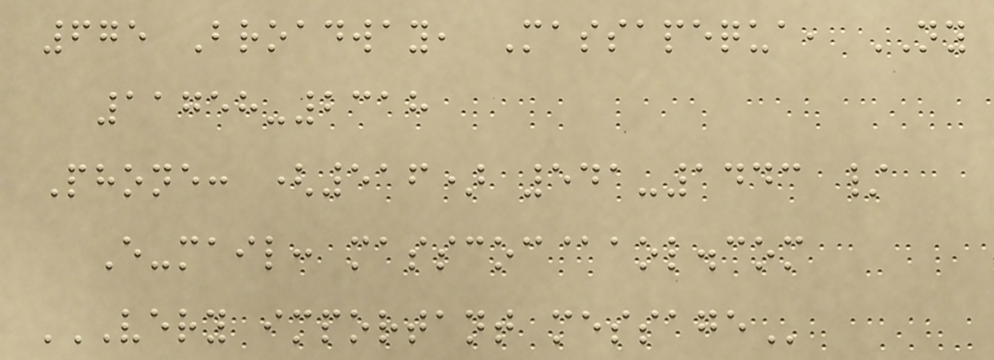675 Broadway, Massapequa, NY
11758-2318
Phone: (516) 541-1443 /
E-mail: masscoc@aol.com
VERY IMPORTANT MESSAGE
